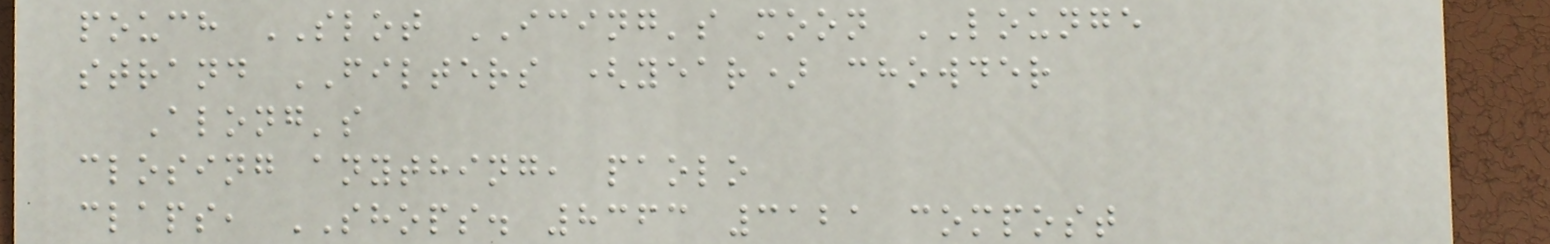pouch SLOT ICING's moon LOUNGE
strand FILTERS (year) chowder
Along's
closing anything, paolo
claps, SHOPS. 8363 3121 compost
